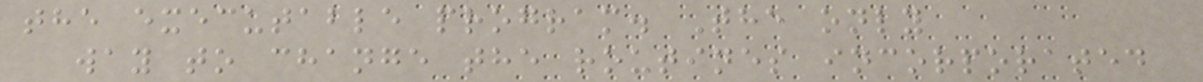the executable program. The only
way to change the routines incorporated
